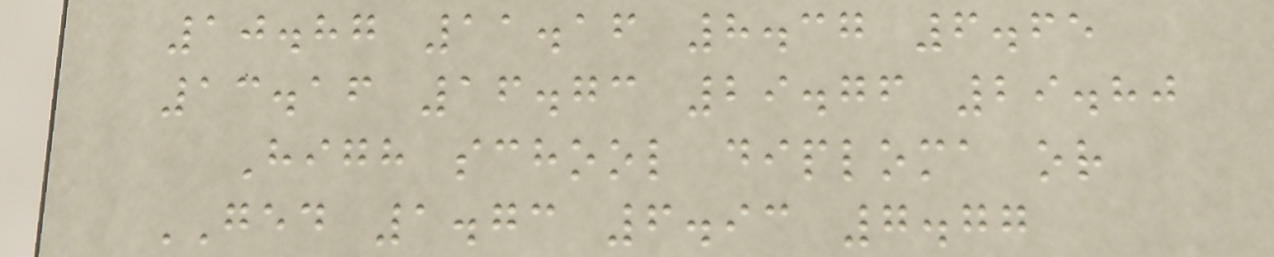10.87 11.16 8.37 6.65
13.16 16.73 29.76 29.80
High school diploma or
GED 1.73 6.93 7.77
